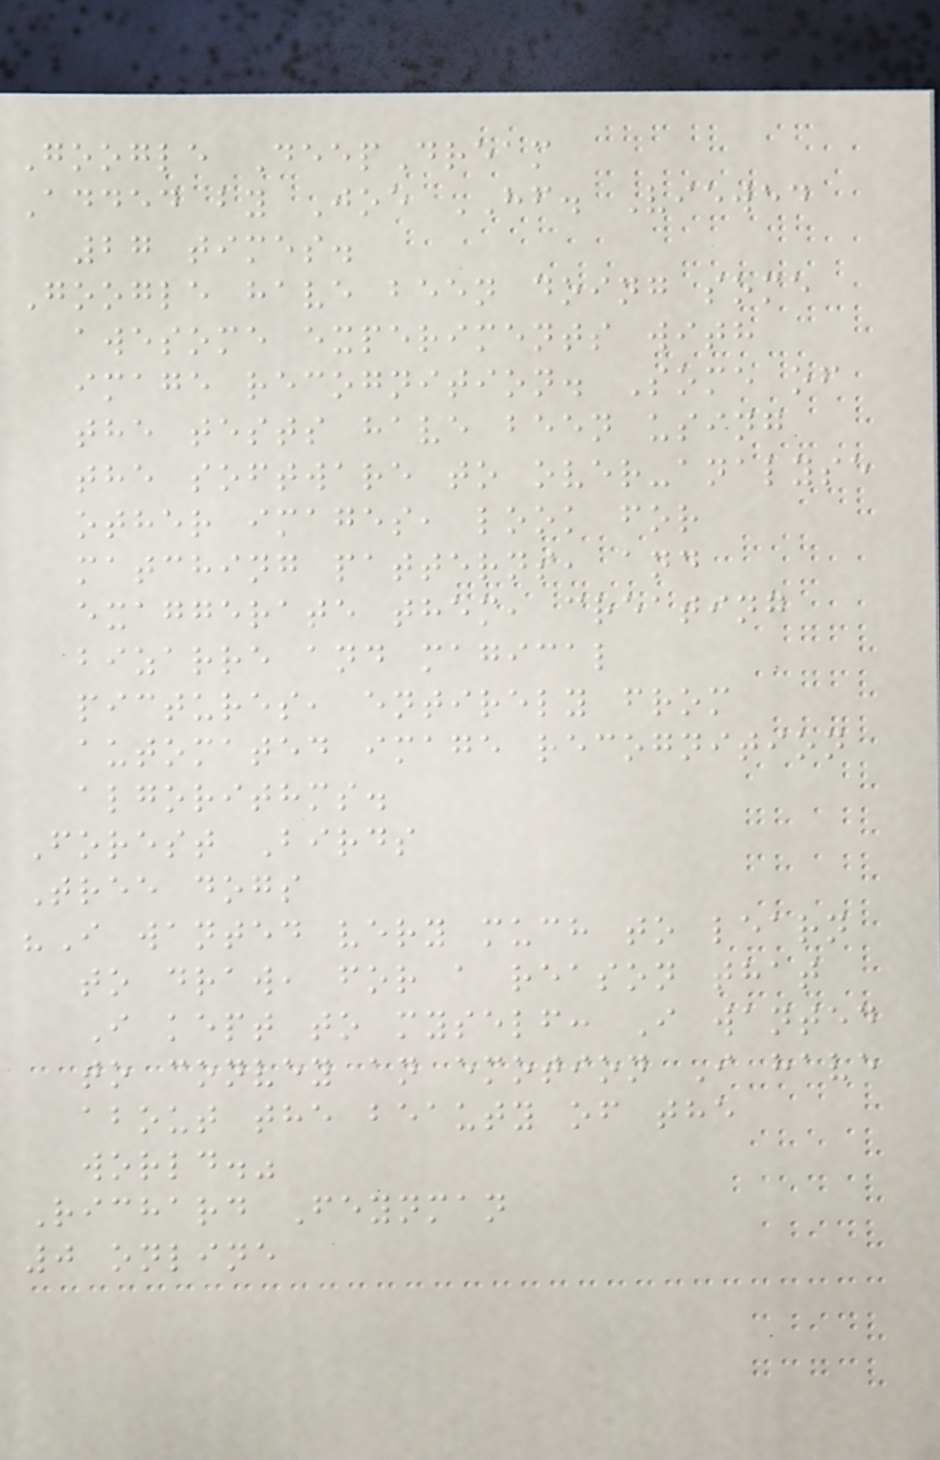Google DeepDream
Added by Joe HF. Viewed
27 times.
Google have been doing some
awesome experiments with
image recognition. Some of
the tests have been using
the software to over-analyse
other images, look for
matching patterns, and
exaggerate them, creating
bizarre and magical
pictures, entirely from
automated image recognition
algorithms.
Forest Birds
Tree dogs
"I wanted very much to learn
to draw, for a reason that
I kept to myself: I wanted
to convey an emotion I have
about the beauty of the
world."
Richard Feynman
0 online
